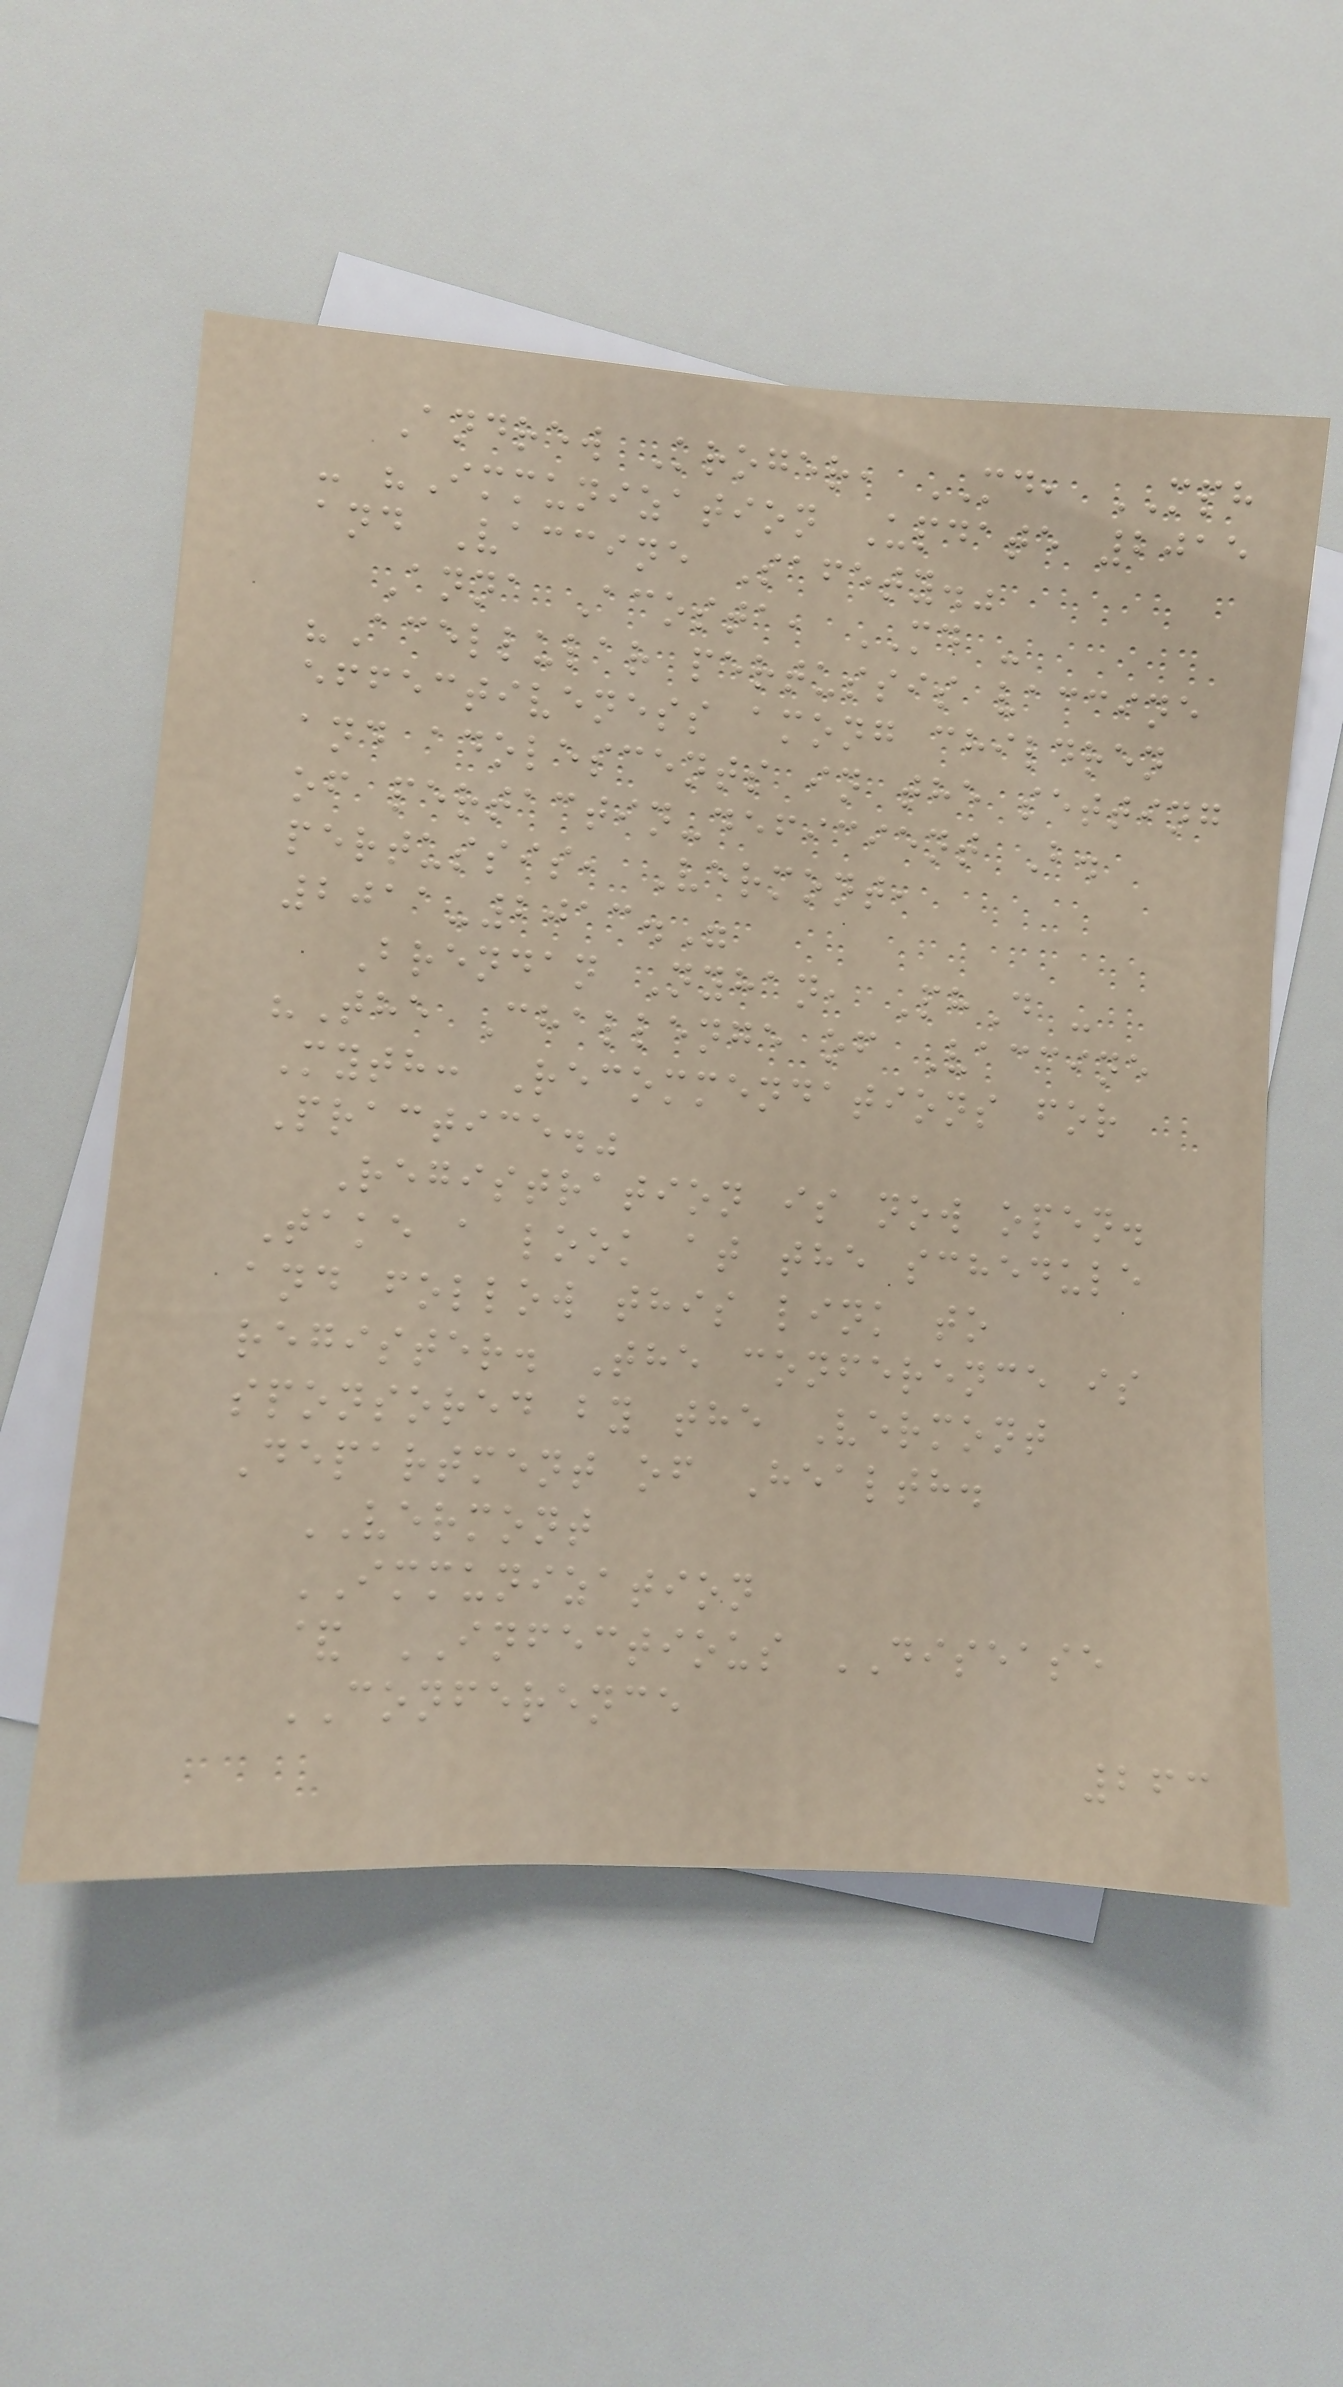Andrew Kroger, MD, MPH
- "Immunization Update 2015
and Vaccine Safety."
Anna Acosta, MD -
"Acellular pertussis vaccine
effectiveness among children
and adolescents in the setting
of pertactin-deficient B.
pertussis, Vermont,
2011-2013."
Brendan Nyhan, PhD -
"The Challenge of Vaccine
Myth: Recommendations for
Practice."
Registration is now open.
Take a look at the schedule
and follow this link to
register. The conference is
sponsored by the Vermont
Department of Health.
VERMONT
IMMUNIZATION
& INFECTIOUS DISEASE
CONFERENCE
263
